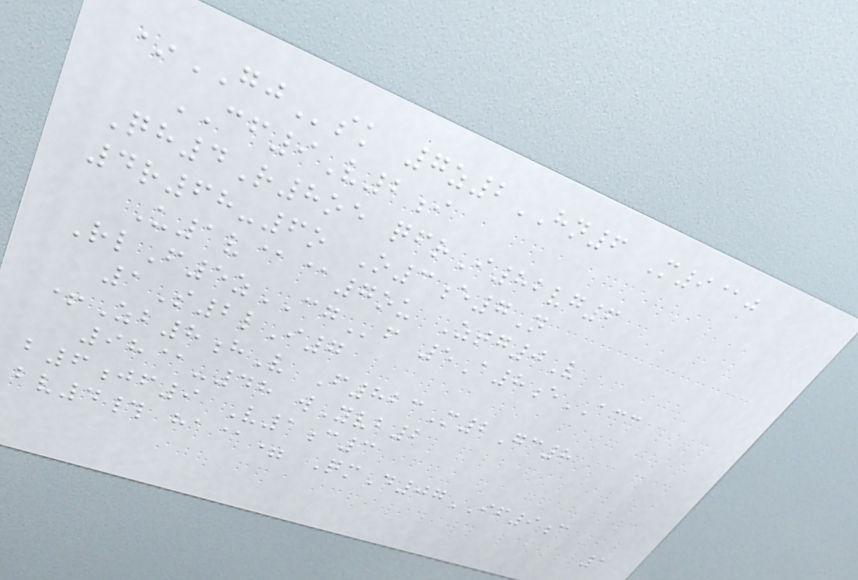*GJsk 7z2HN6 M9@j
CF9V2i
Qh4R8oe qfrI82vg6
4r68-6o O3e7N
U1v@@7ou Ztg0V
RlF5zCGf 5A8eACC
1S2lI7
+Zb8hV F823M2Gc8
98@-48 wYvb2
b6jf9 V1c3
bv4# ha@= QmD07IF9c
1
